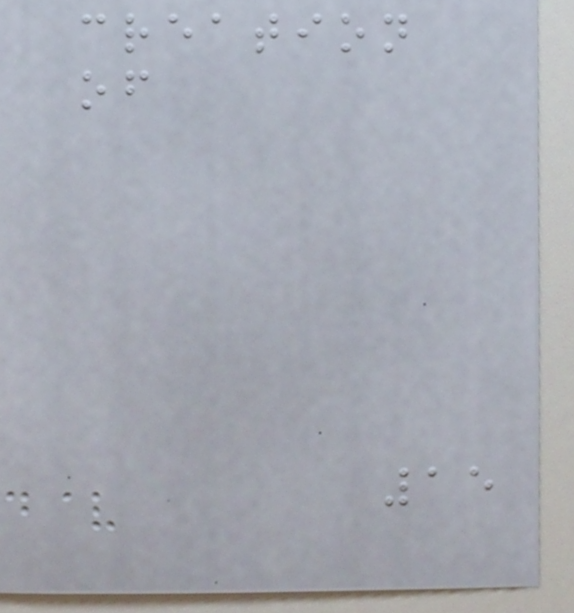creation
of
15
